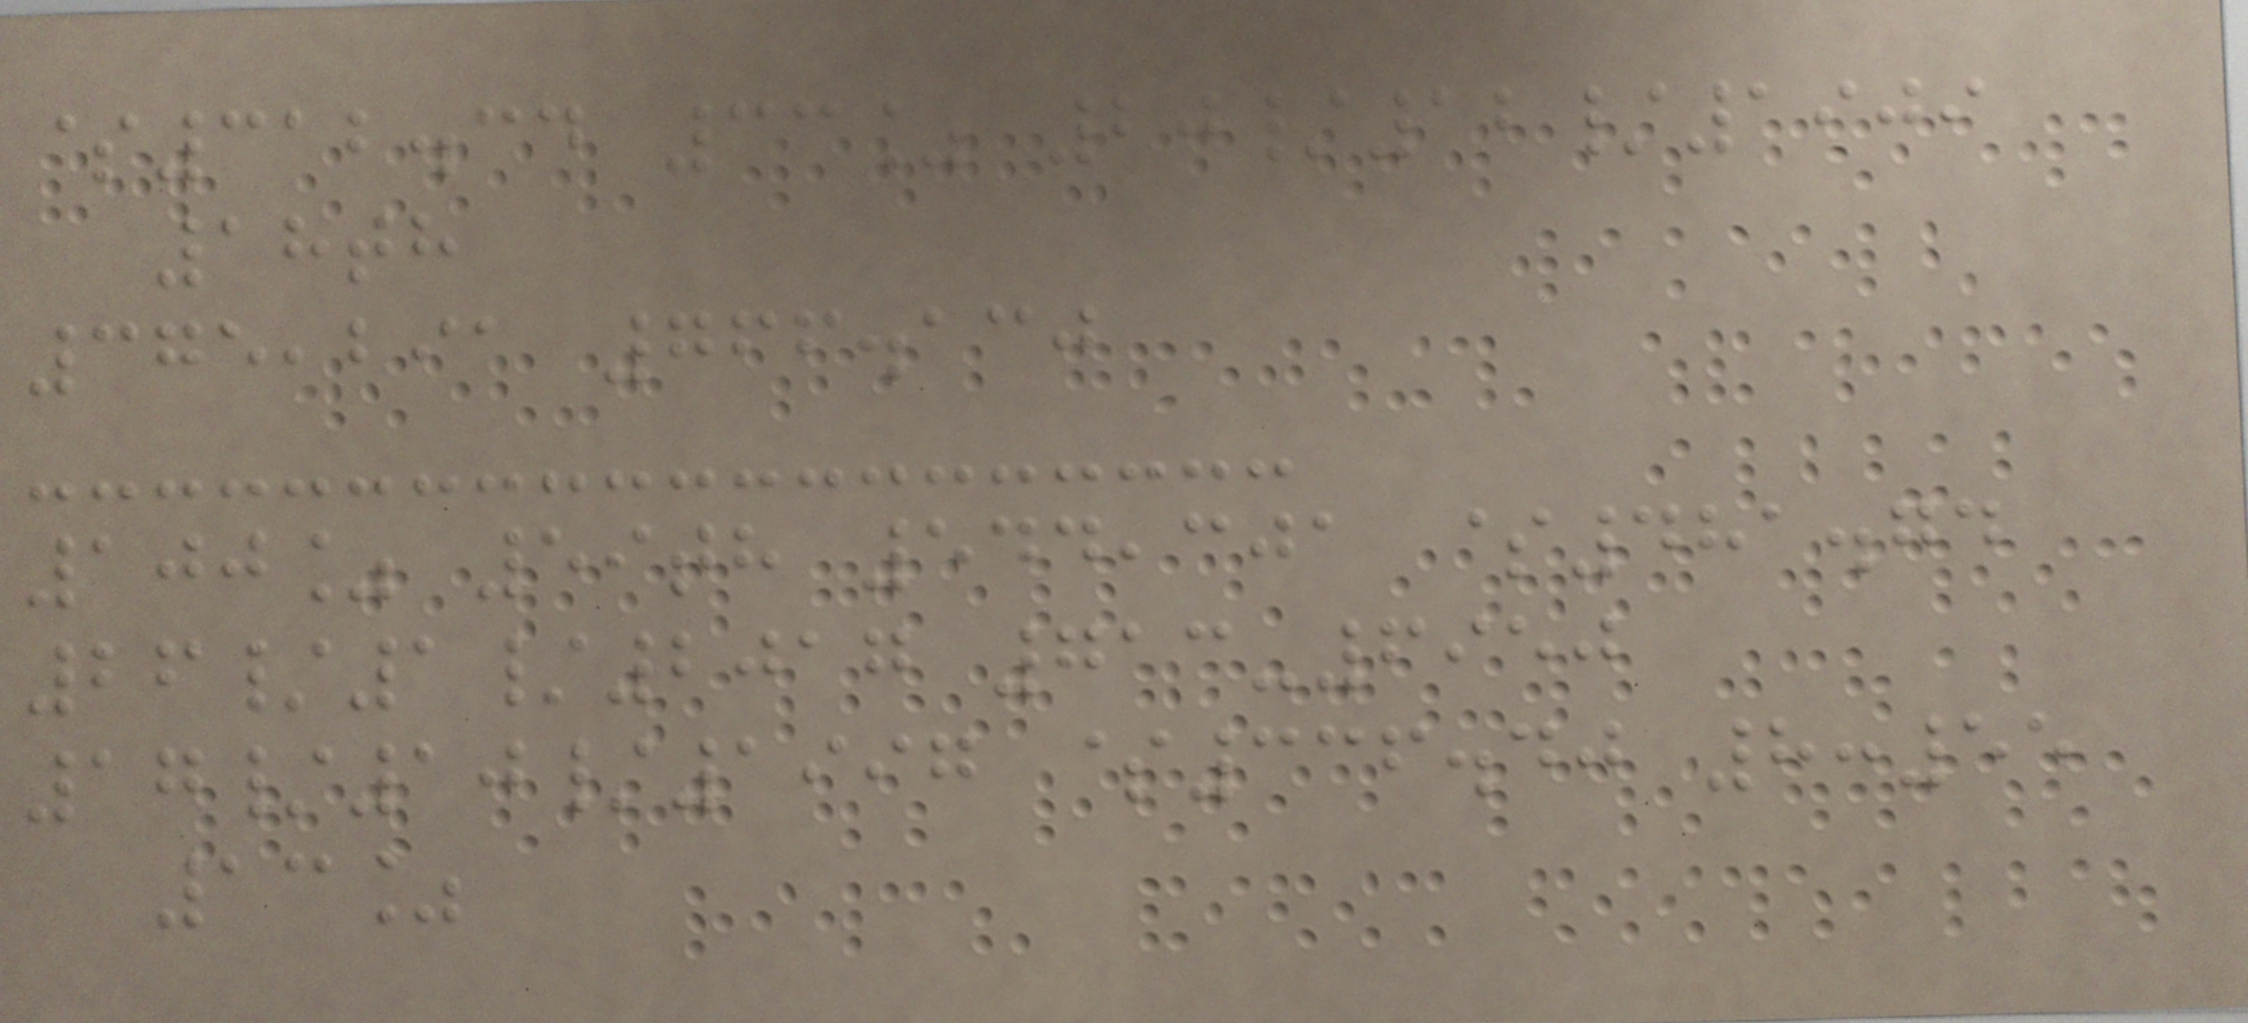$312.34 33% 20/12/1909
18th
375,291 766.130
100% 59th 544,301 $481.74
26/1/2017 713-6950
17/10/1997 $336.40 8:55
13%
